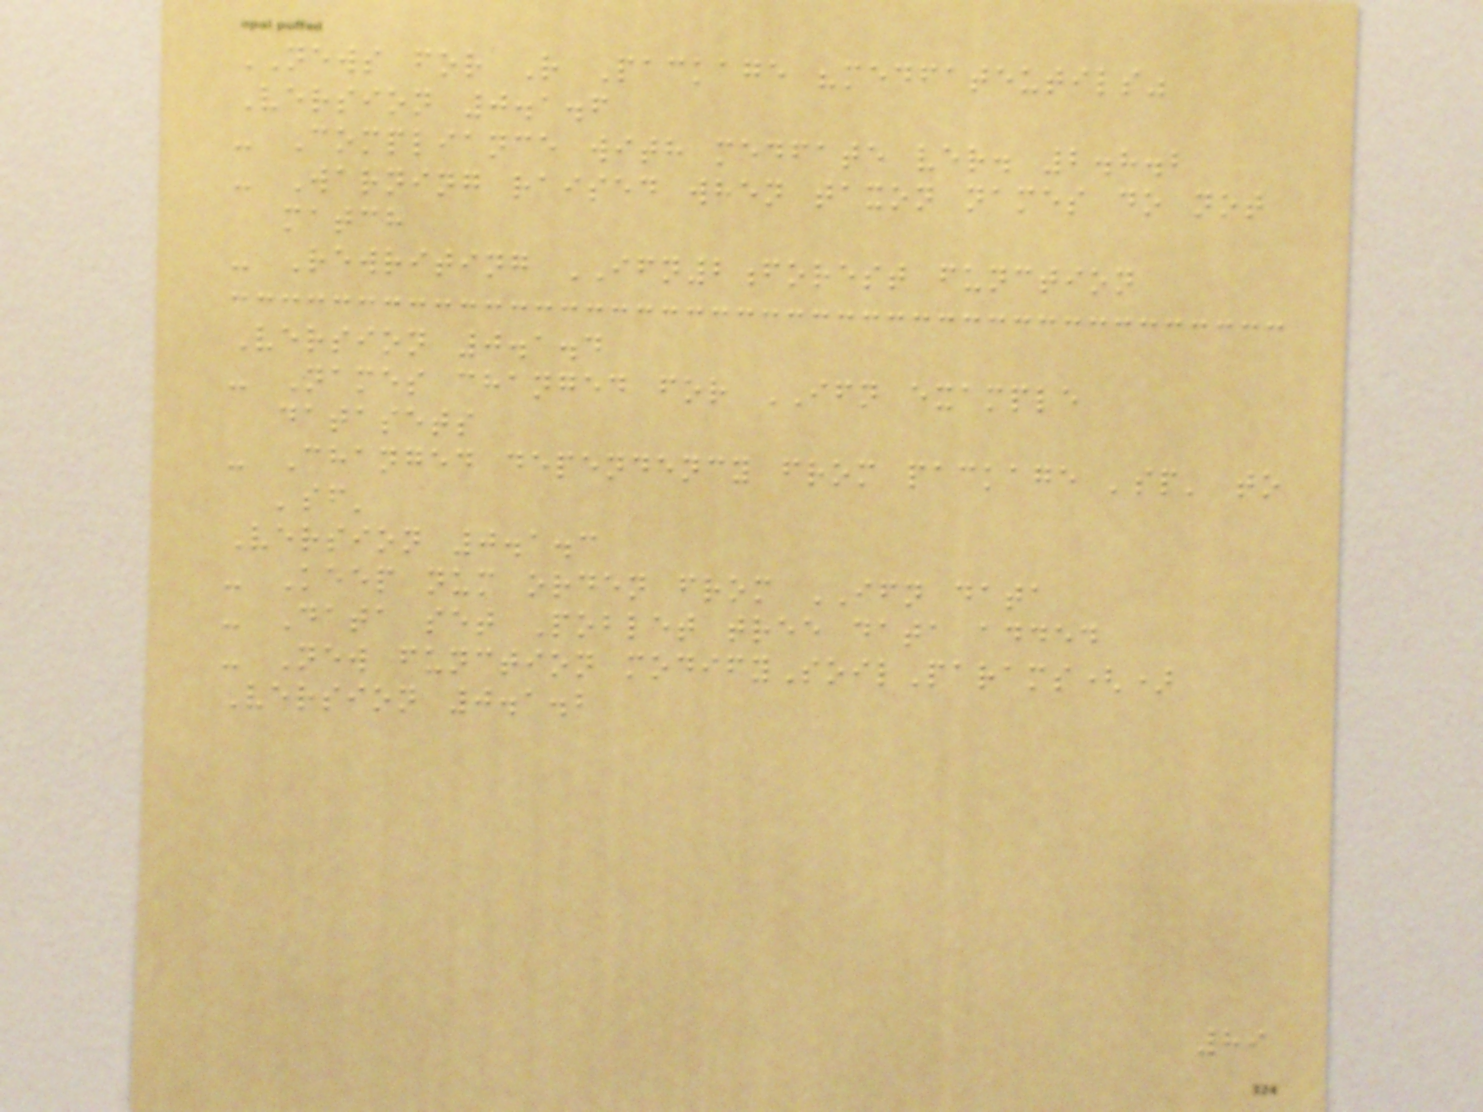NEWS for R Package "medfateutils"
Version 0.1.6
- Compliance with medfate ver. 2.8.2
- Warning raised when taxon names do not
match
- Rewriting IFN2forest function
Version 0.1.4
- Names changed for IFN example
datasets
- Changed dependency from package 'sp' to
'sf'
Version 0.1.3
- Keep num orden from IFN data
- Data set Poblet tree data added
- New function modifySoilParams()
Version 0.1.2
89
